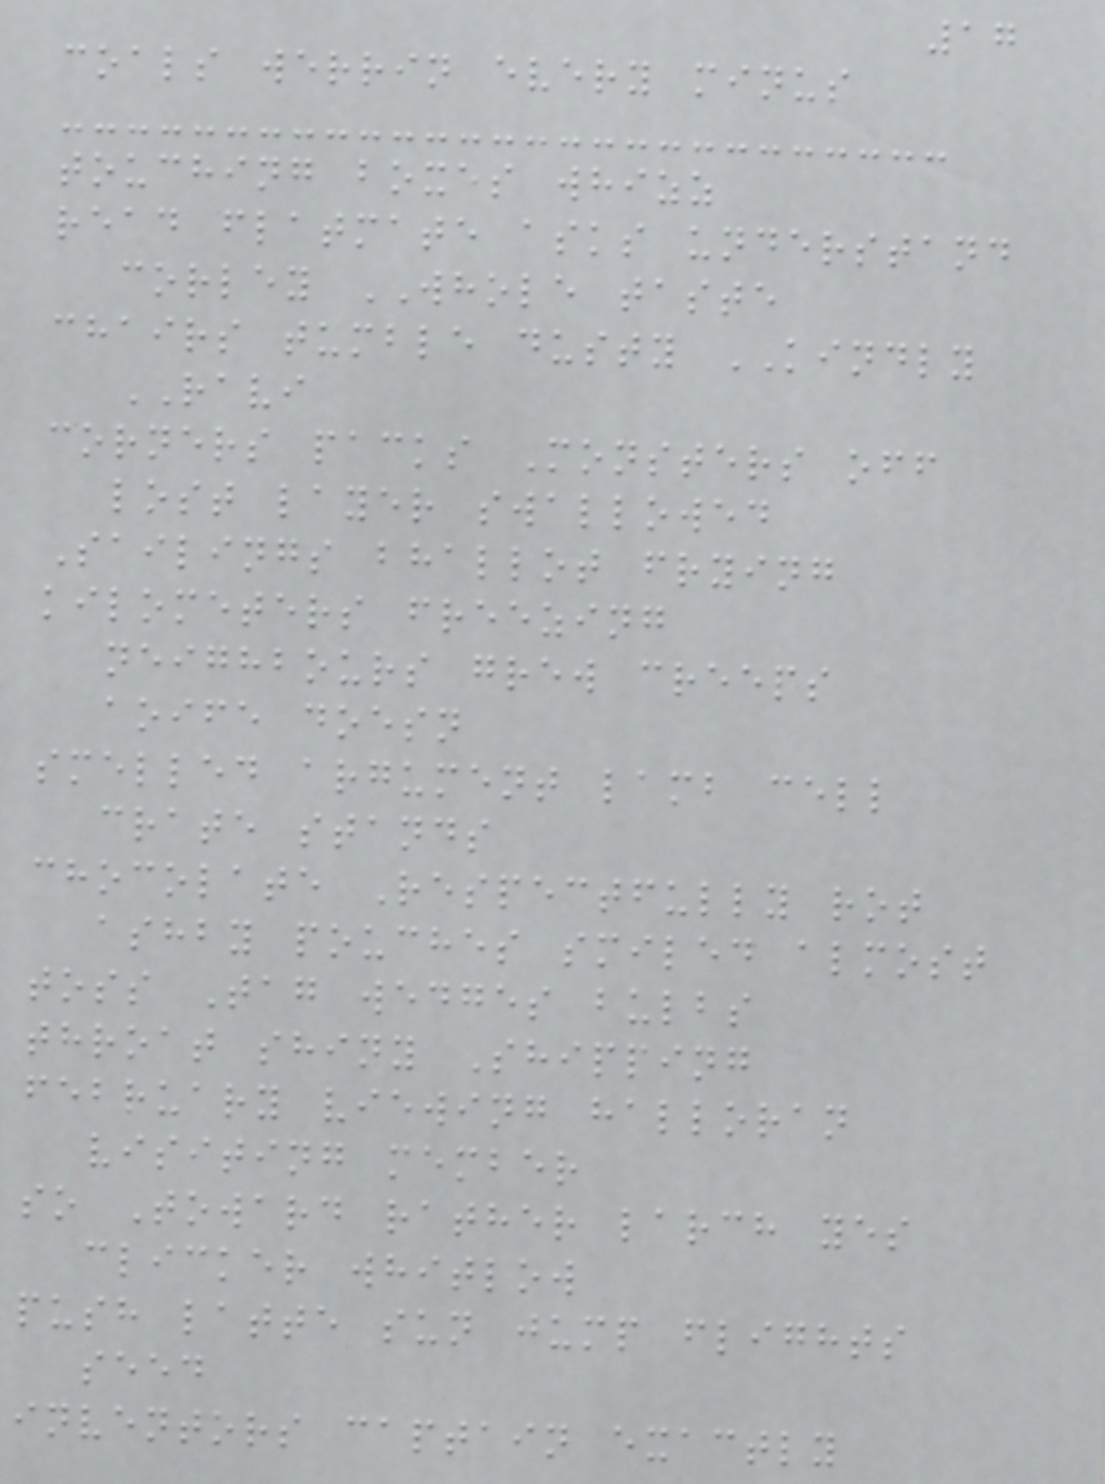17
coals werrin every minus
touching boxes whizz
read flatmate asks understand
corley WHOLE taste
chairs tumble dusty KINDLY
RAVI
corners packs Monsters off
lost layer swallowed
Sailings bhallot frying
kilometers freezing
neighbours grew creeps
aoife doesn
smelled argument lamb cell
crate stands
chocolate Respectfully rot
ashby pouches smiled almost
toss Tag wedges bulbs
throat shiny Shipping
february viewing halloran
visiting member
so Toward rather larch yes
clicker whitlow
push latte sun jump flights
seed
inventors captain exactly
